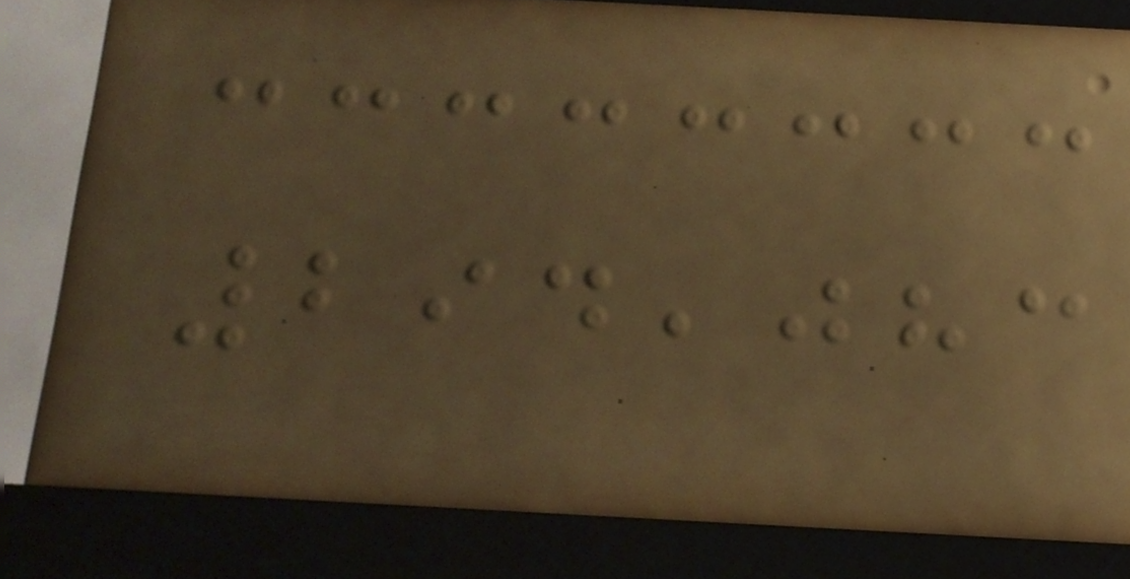294,083
